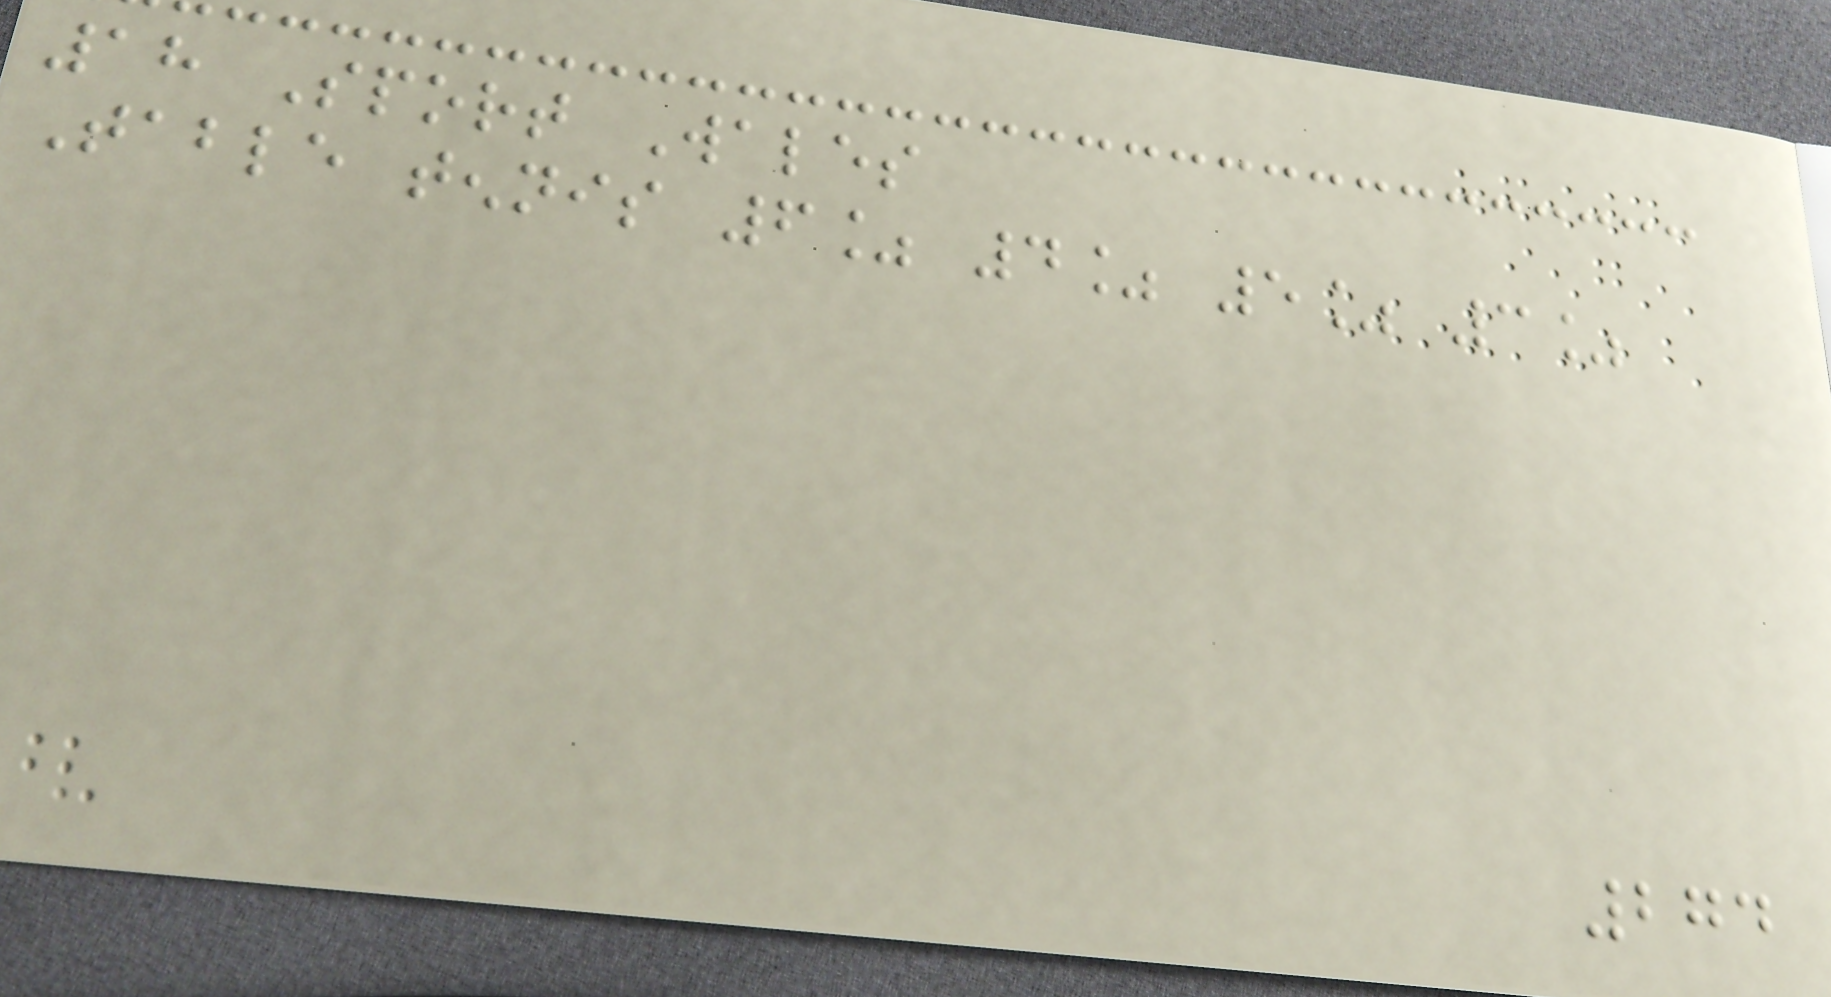18 Sport Wales
Table tennis 6% 4% 5% 3%
274
